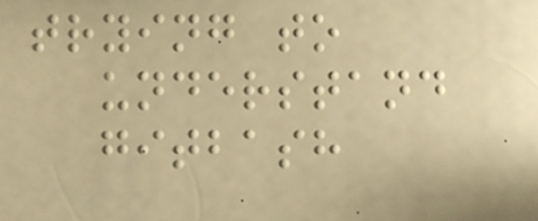trying to
understand
gitbash
